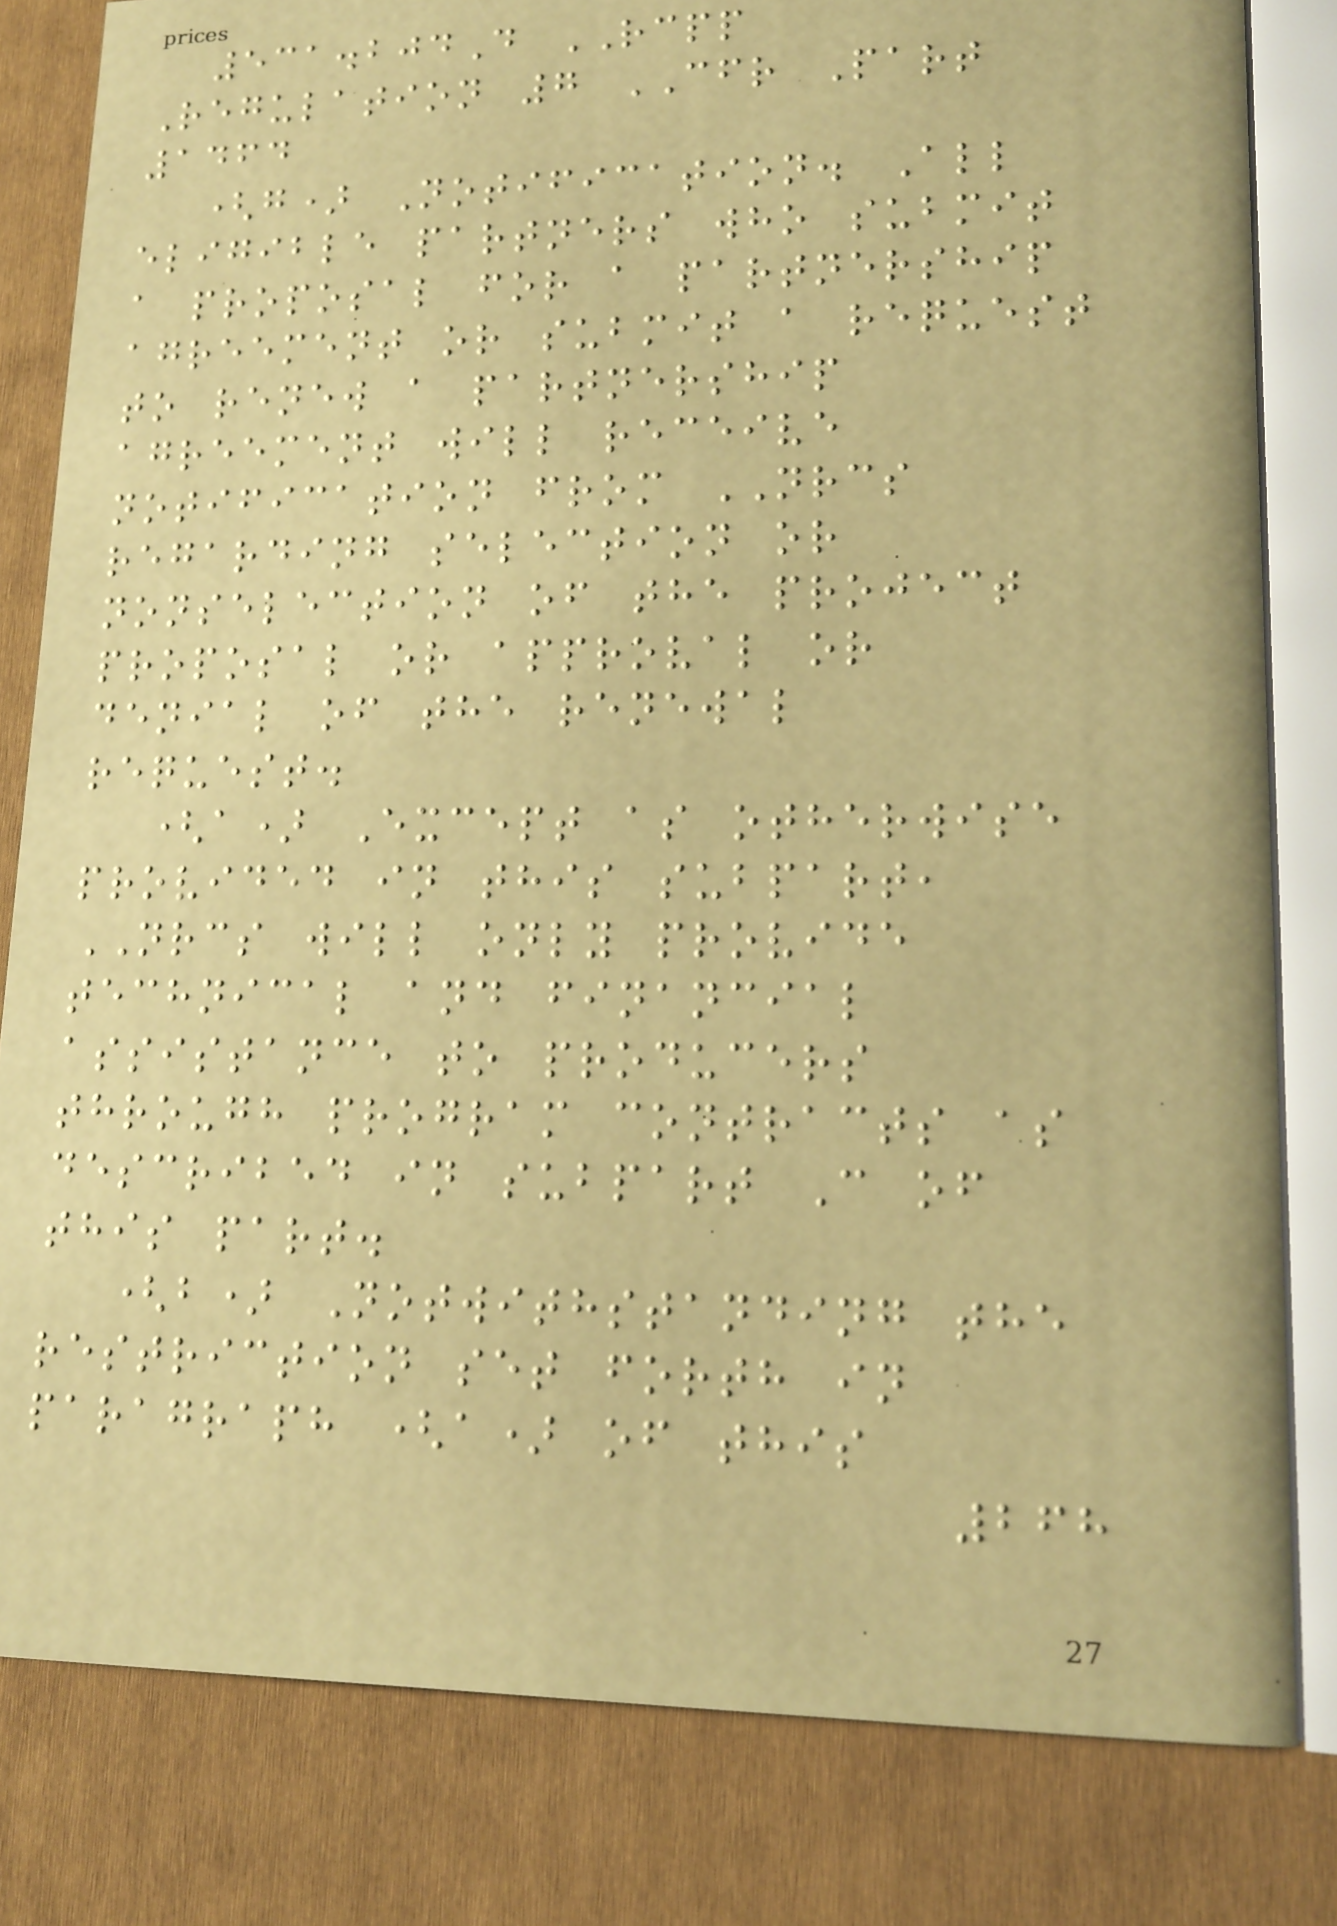531.204D RCPP
Regulation 7 CFR Part
1464
(g) Notification. All
eligible partners who submit
a proposal for a partnership
agreement or submit a request
to renew a partnership
agreement will receive
notification from NRCS
regarding selection or
nonselection of the project
proposal or approval or
denial of the renewal
request.
(a) Except as otherwise
provided in this subpart,
NRCS will only provide
technical and financial
assistance to producers
through program contracts as
described in subpart C of
this part.
(b) Notwithstanding the
restriction set forth in
paragraph (a) of this
268
